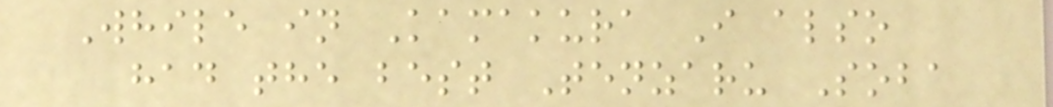While in Kamakura I also
had the best Tenzaru Soba
